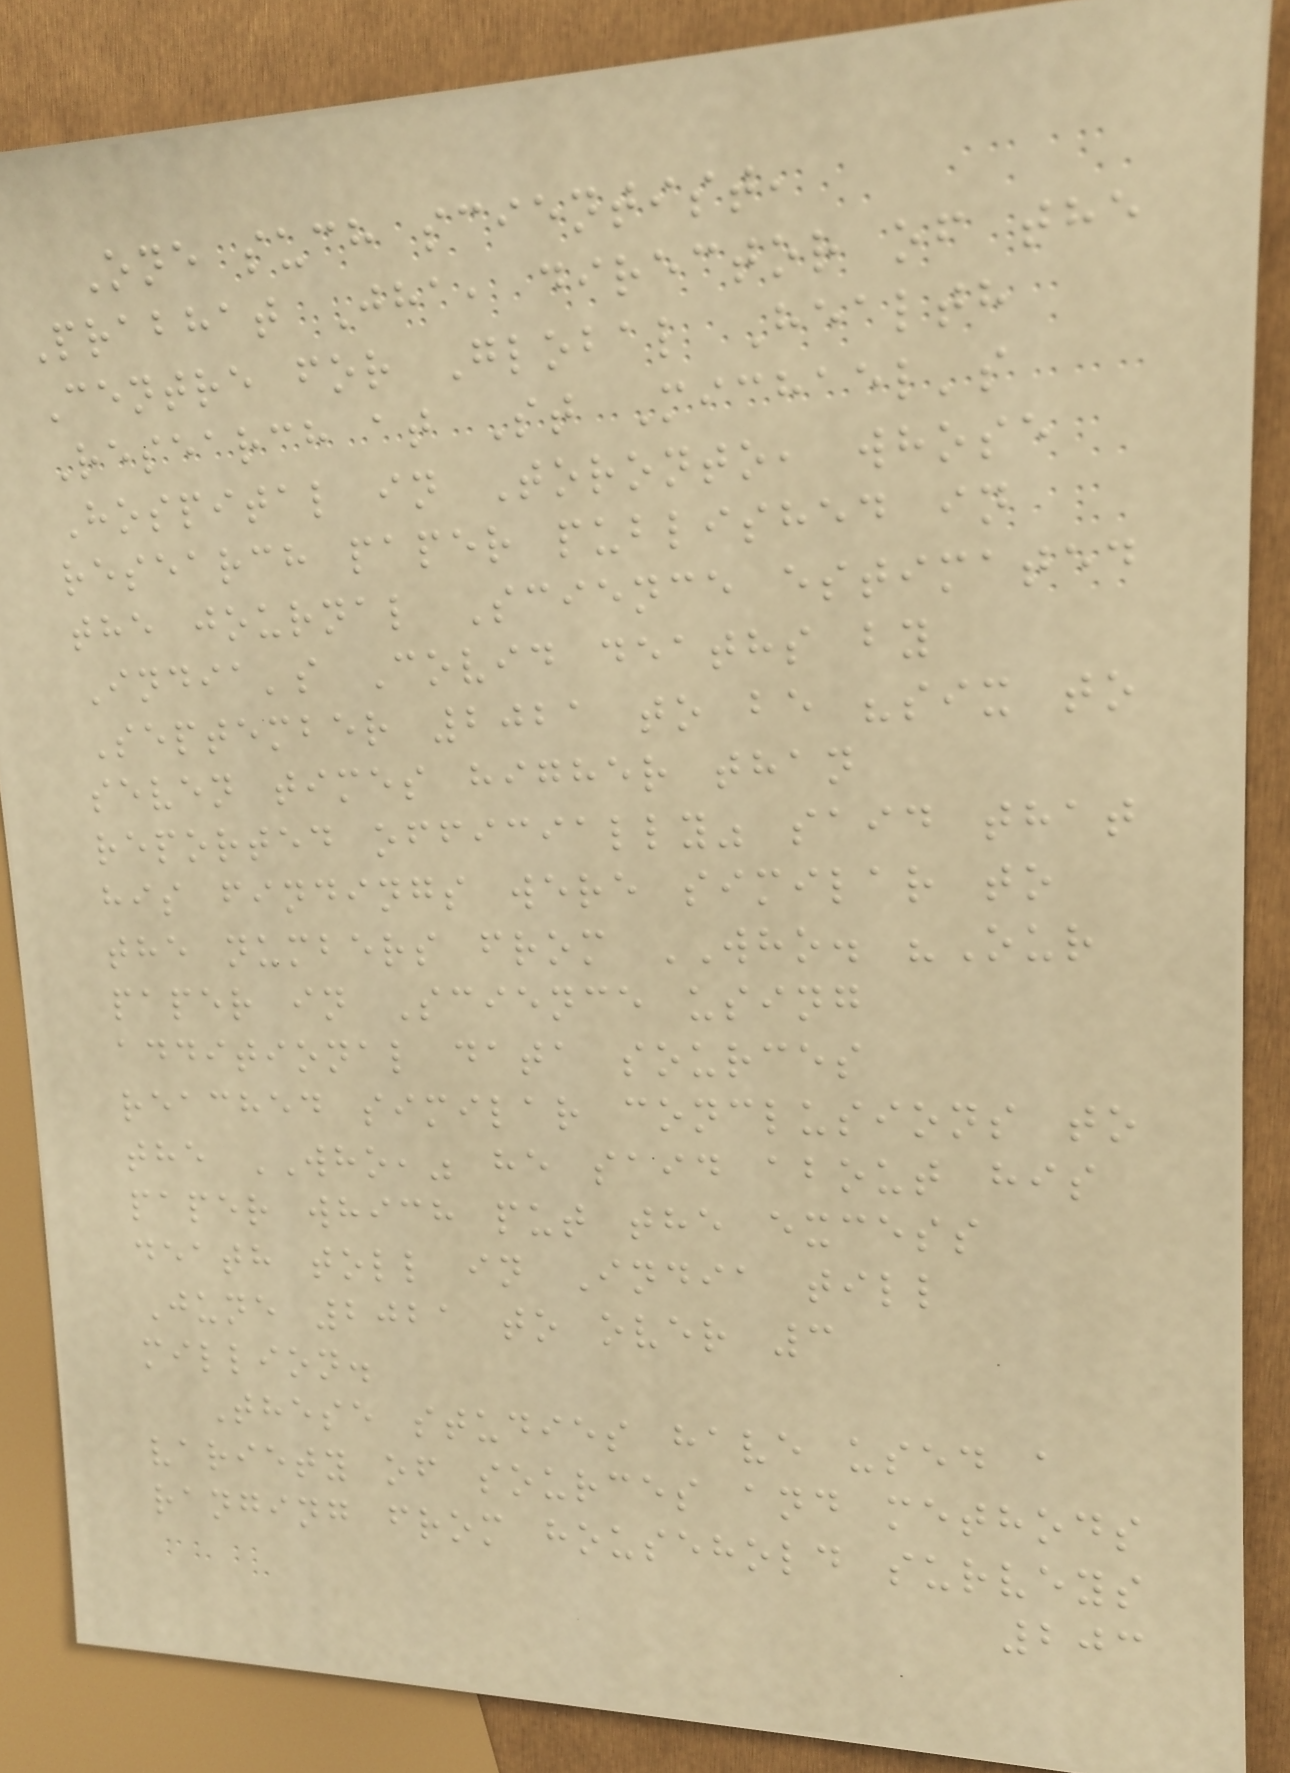One such scientist,
Prabhat Jha, director of the
Centre for Global Health
Research at St Michael's
Hospital in Toronto, whose
research paper published in
the journal Science estimated
India's Covid deaths by
September 2021 to be "six to
seven times higher than
reported officially" said that
his findings were similar to
the numbers from WHO. "Our
paper in Science using
additional data sources
reached similar conclusions to
the WHO," he said about his
paper which put the excess
death toll in India till
June 2021 to over 3
million.
These studies have used a
variety of sources and methods
ranging from household surveys
203
